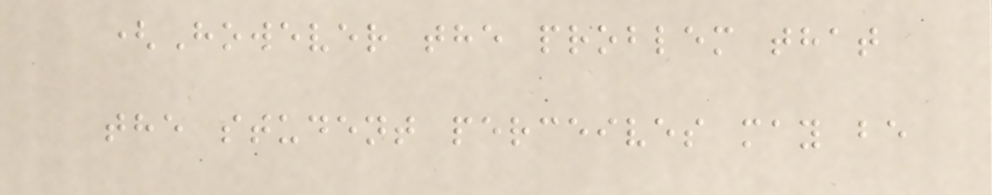(However the problem that
the student perceives may be
